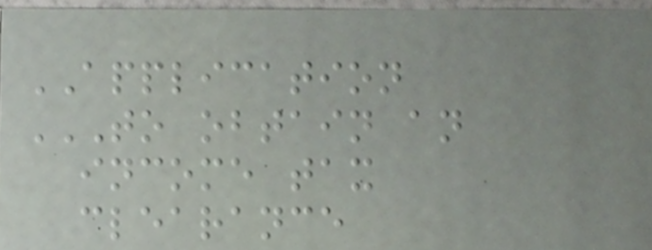APPLICATION
TO OBTAIN AN
INCOME TAX
CLEARANCE
